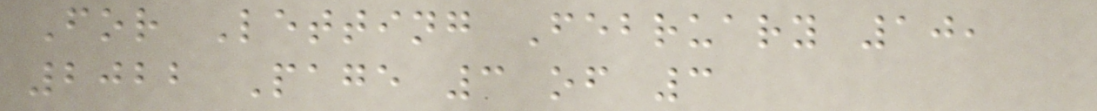For Letting February 10,
2022 Page 3 of 3
